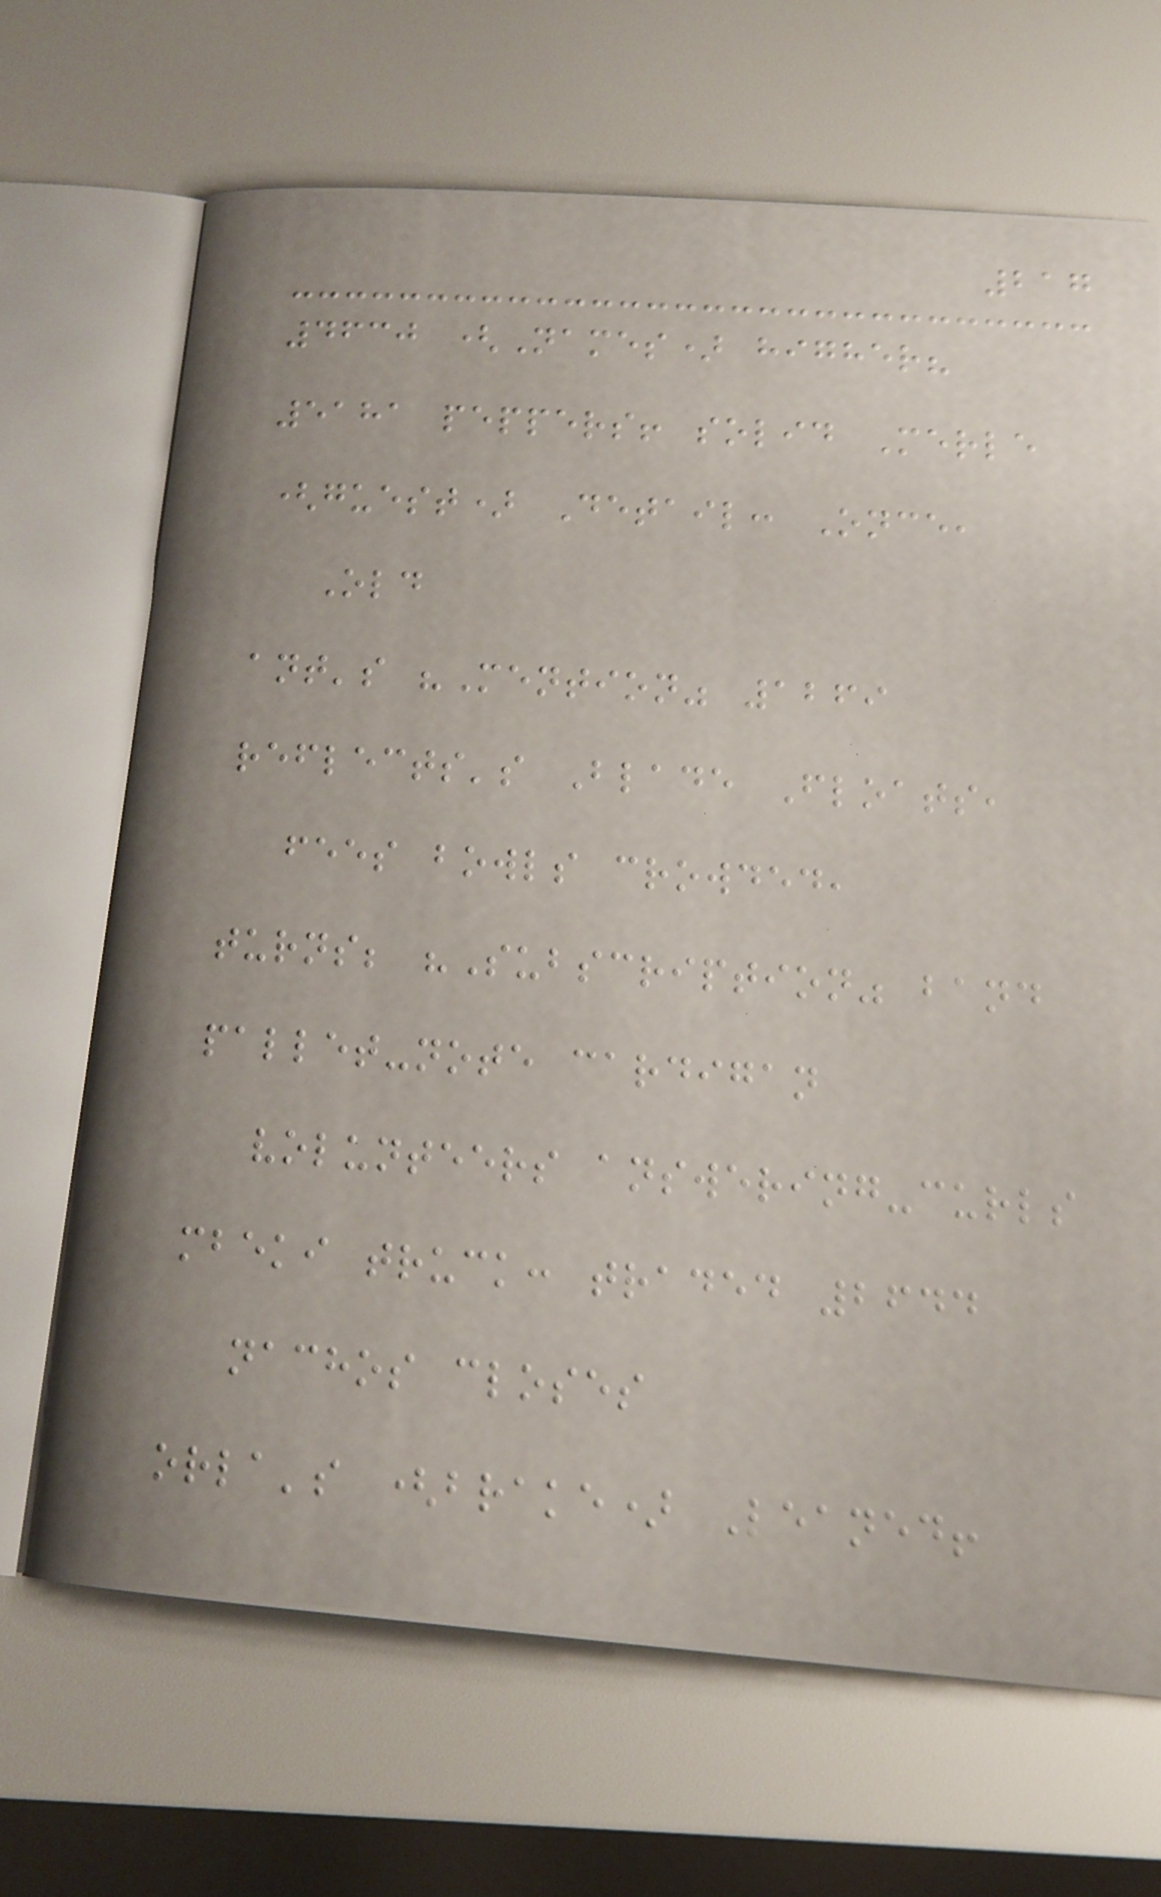217
4630 (Names) higher?
5181 peppers! solid Merle
(guest) Detail: Once,
Old
ant's "Mention" 1269
reflects's Blade Floats,
fees bowls crowded,
turns; "Subscription" band
pallet-note cardigan
volunteers answering-curls
mbeki truck: traded 2644
nachos closes
orla's (brake) Leaned!
